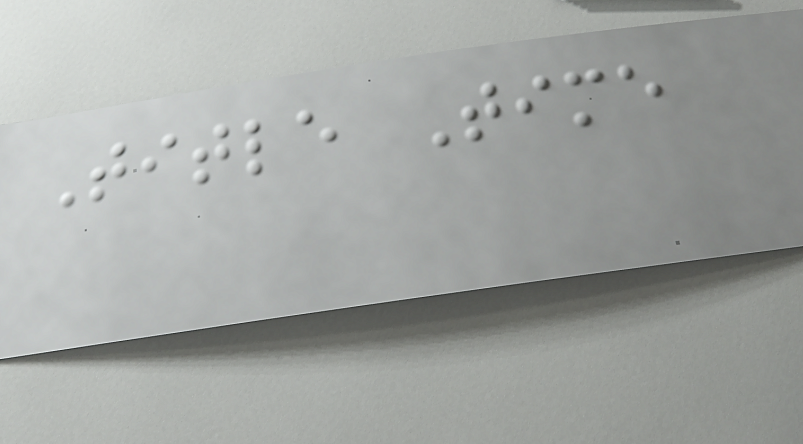Title Time
